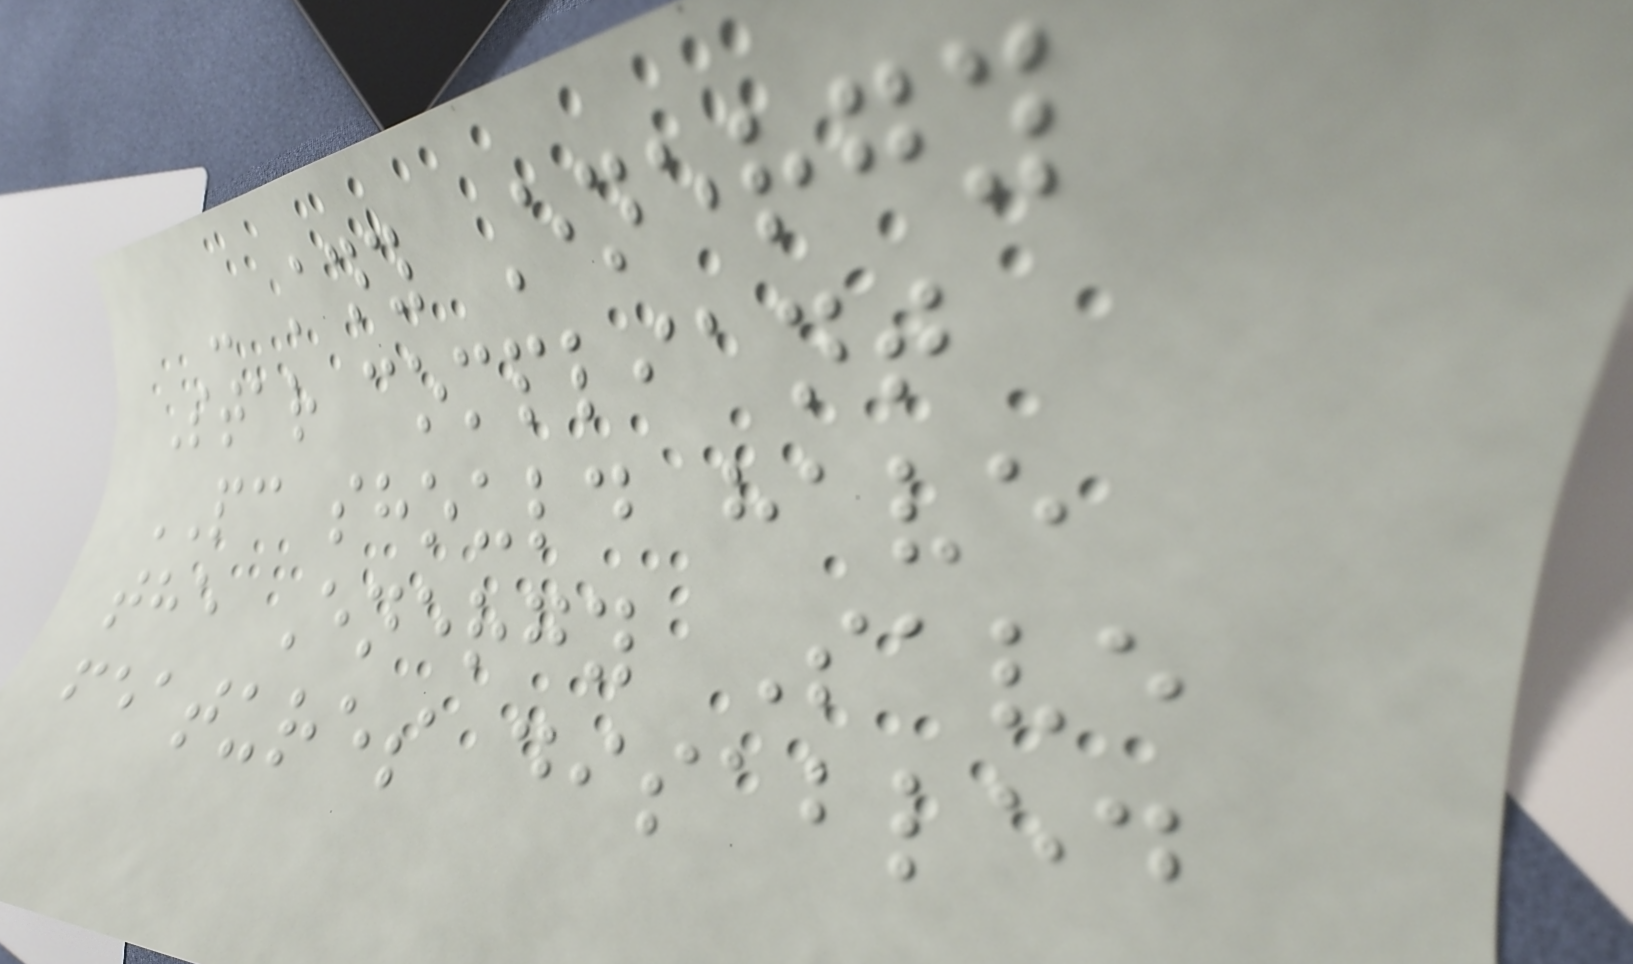- Any Energy
Star compliant
PC should have
the Energy Save
features disabled
